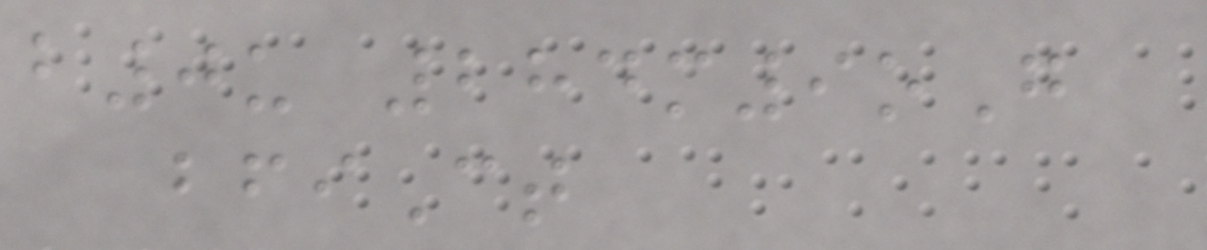b0u 284m9oG
bfiCt
